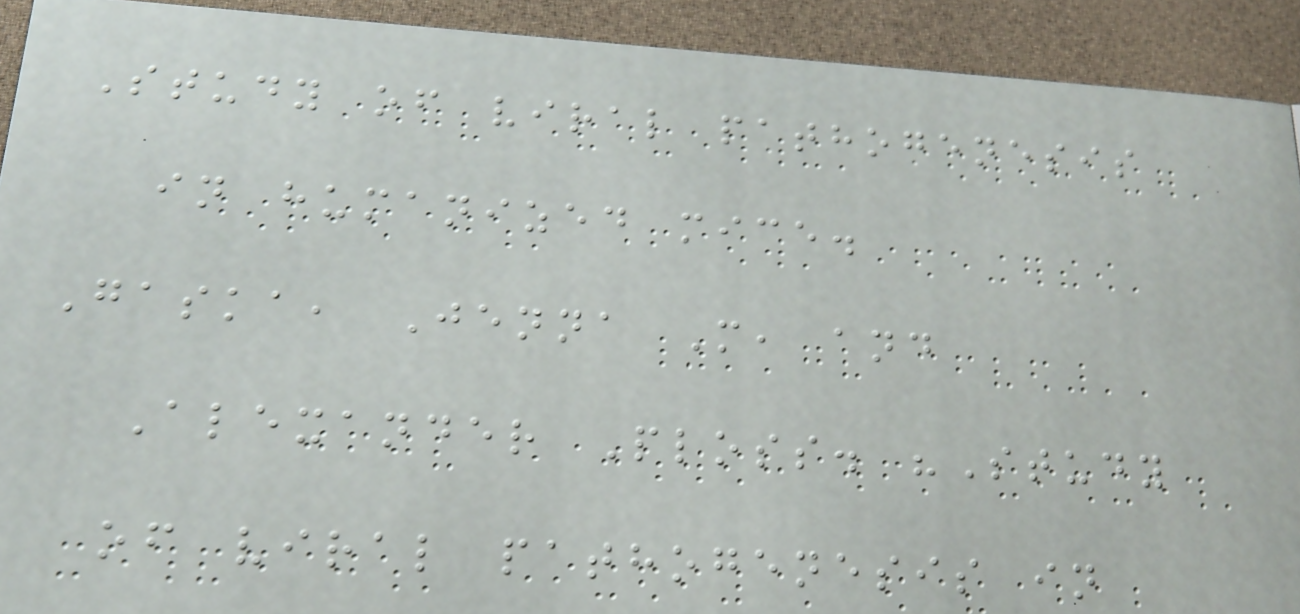Study of viral pathogenesis
in humanized mice.
Gaska, Jenna M, and
Alexander Ploss. "Study
of viral pathogenesis in
